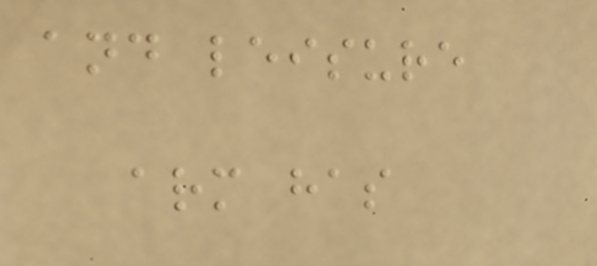and leisure
arm has
